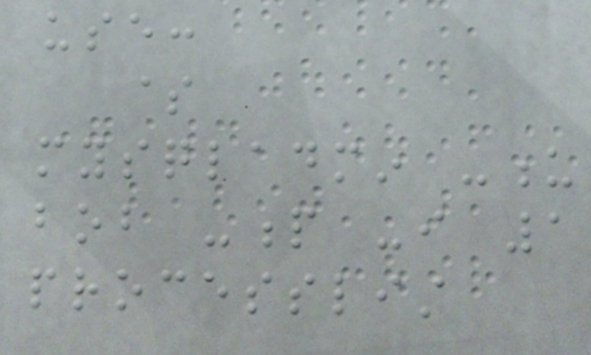use:
$
mysqladmin -u
bob -p -i 1
processlist
